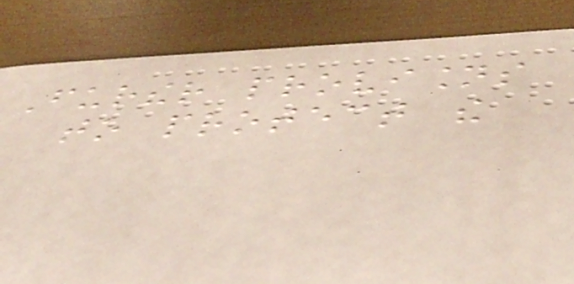Further provisions
to protect the
